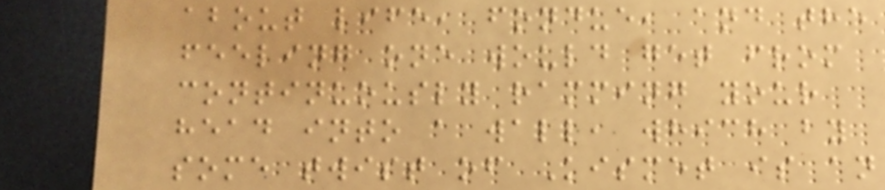about life, fondue, and the
feeling one would get from
continuously ramming your
head into a wall, which by
some twist of Kismet is an
